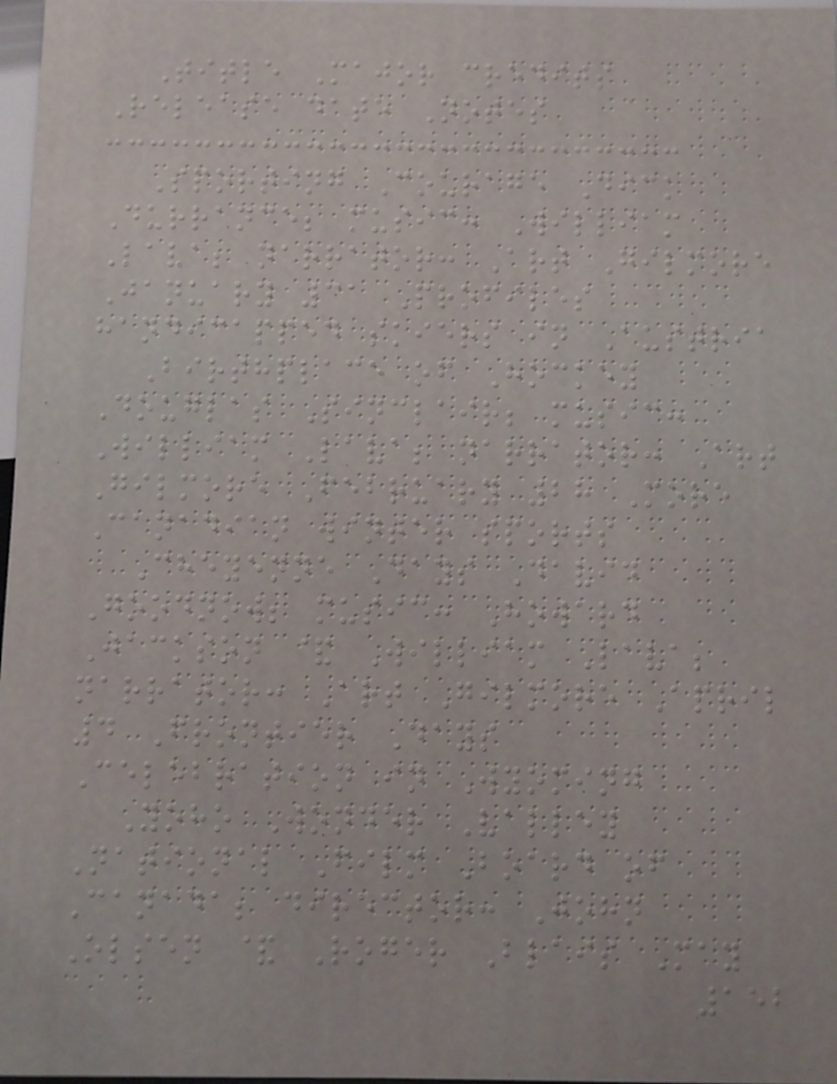Title Major credits
Release date Notes
Sporting Courage Dick
Durrance; music: William
Lava; narrator: Art Gilmore
January 31 Profiles
handicapped skiers in Austria
Birthplace of Hockey
Douglas Sinclair; music:
William Lava; narrator: Art
Gilmore February 28 More
Canadian winter sports
Cheyenne Days David
Goodnow; music: Howard
Jackson & William Lava;
narrator: Art Gilmore April
4 Frontier Days
Celebration in Wyoming
Yoho Wonder Valley
National Film Board of
Canada; director: John
Olsen & Roger Blais May
152
